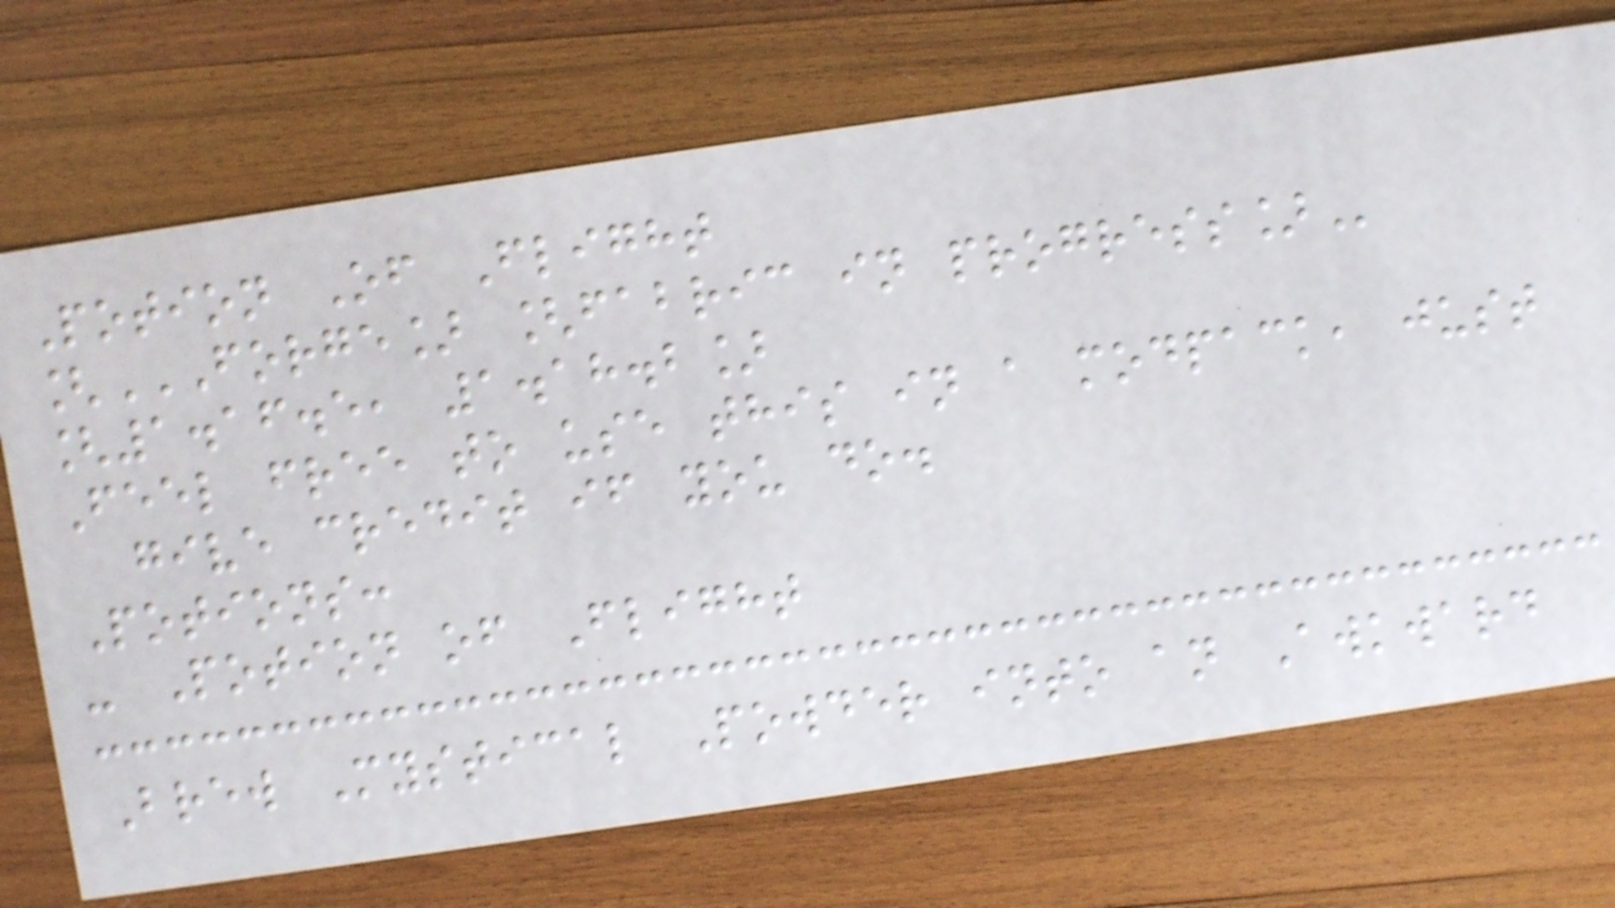Potion Of Flight
[FORGE] [FABRIC IN PROGRESS]
[1.16.5, 1.18.2]
Feel free to use this in a modpack, just
give credit if you do.
Potions:
- Potion of Flight
Brew Mystical Powder into an Awkward
